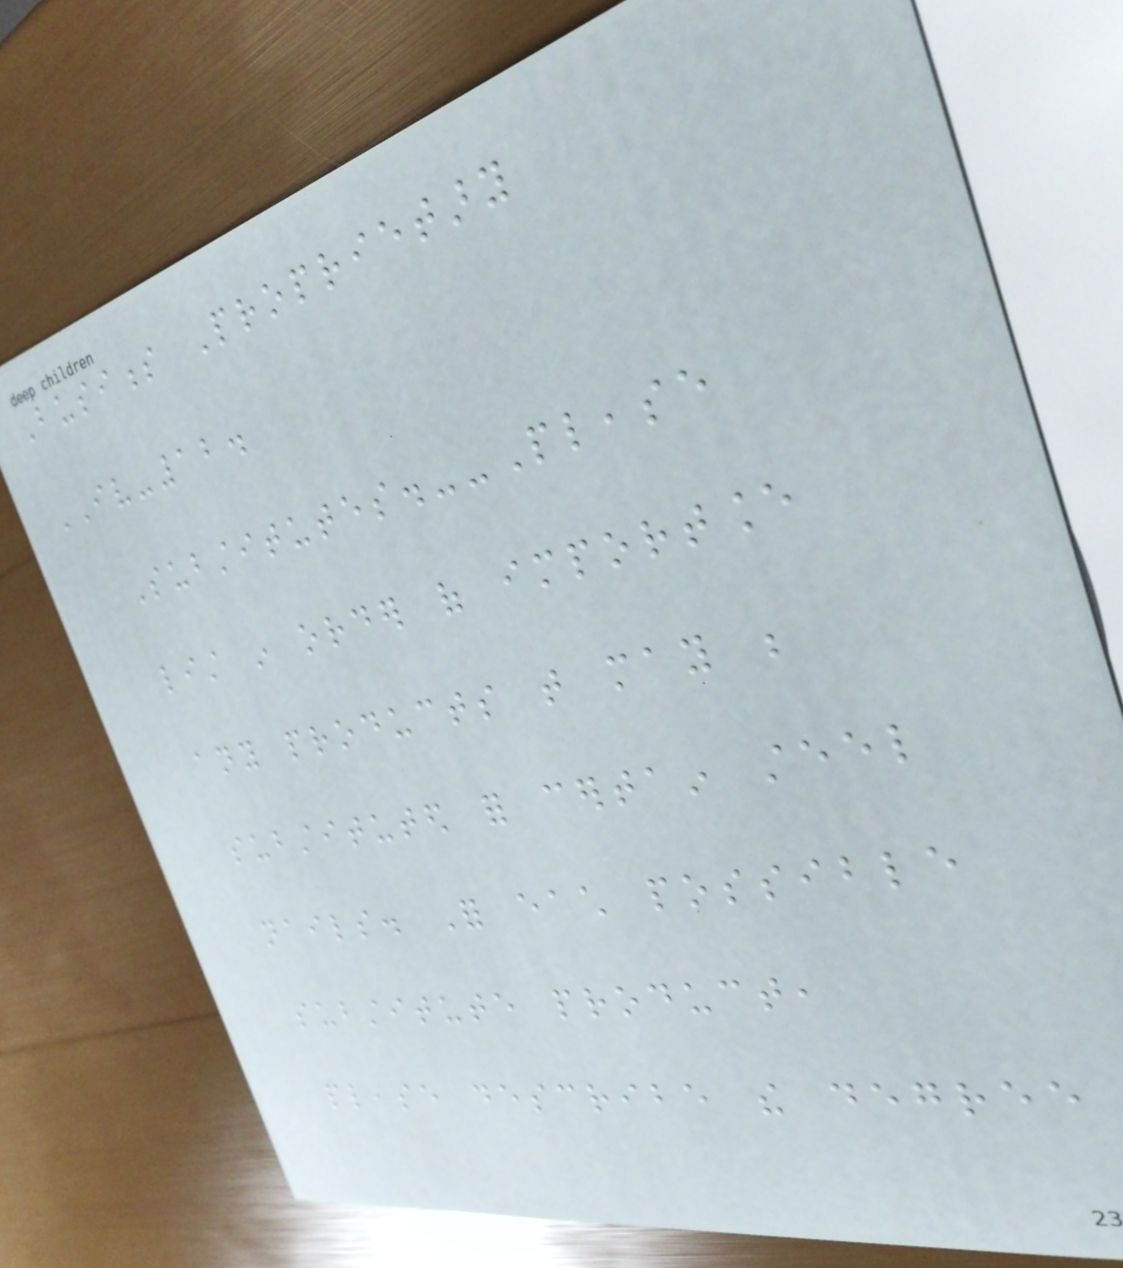Business Proprietary
IV-12.
Substitutes.--Please
list in order of importance
any products that may be
substituted for certain steel
nails. For each possible
substitute product,
please describe the degree
